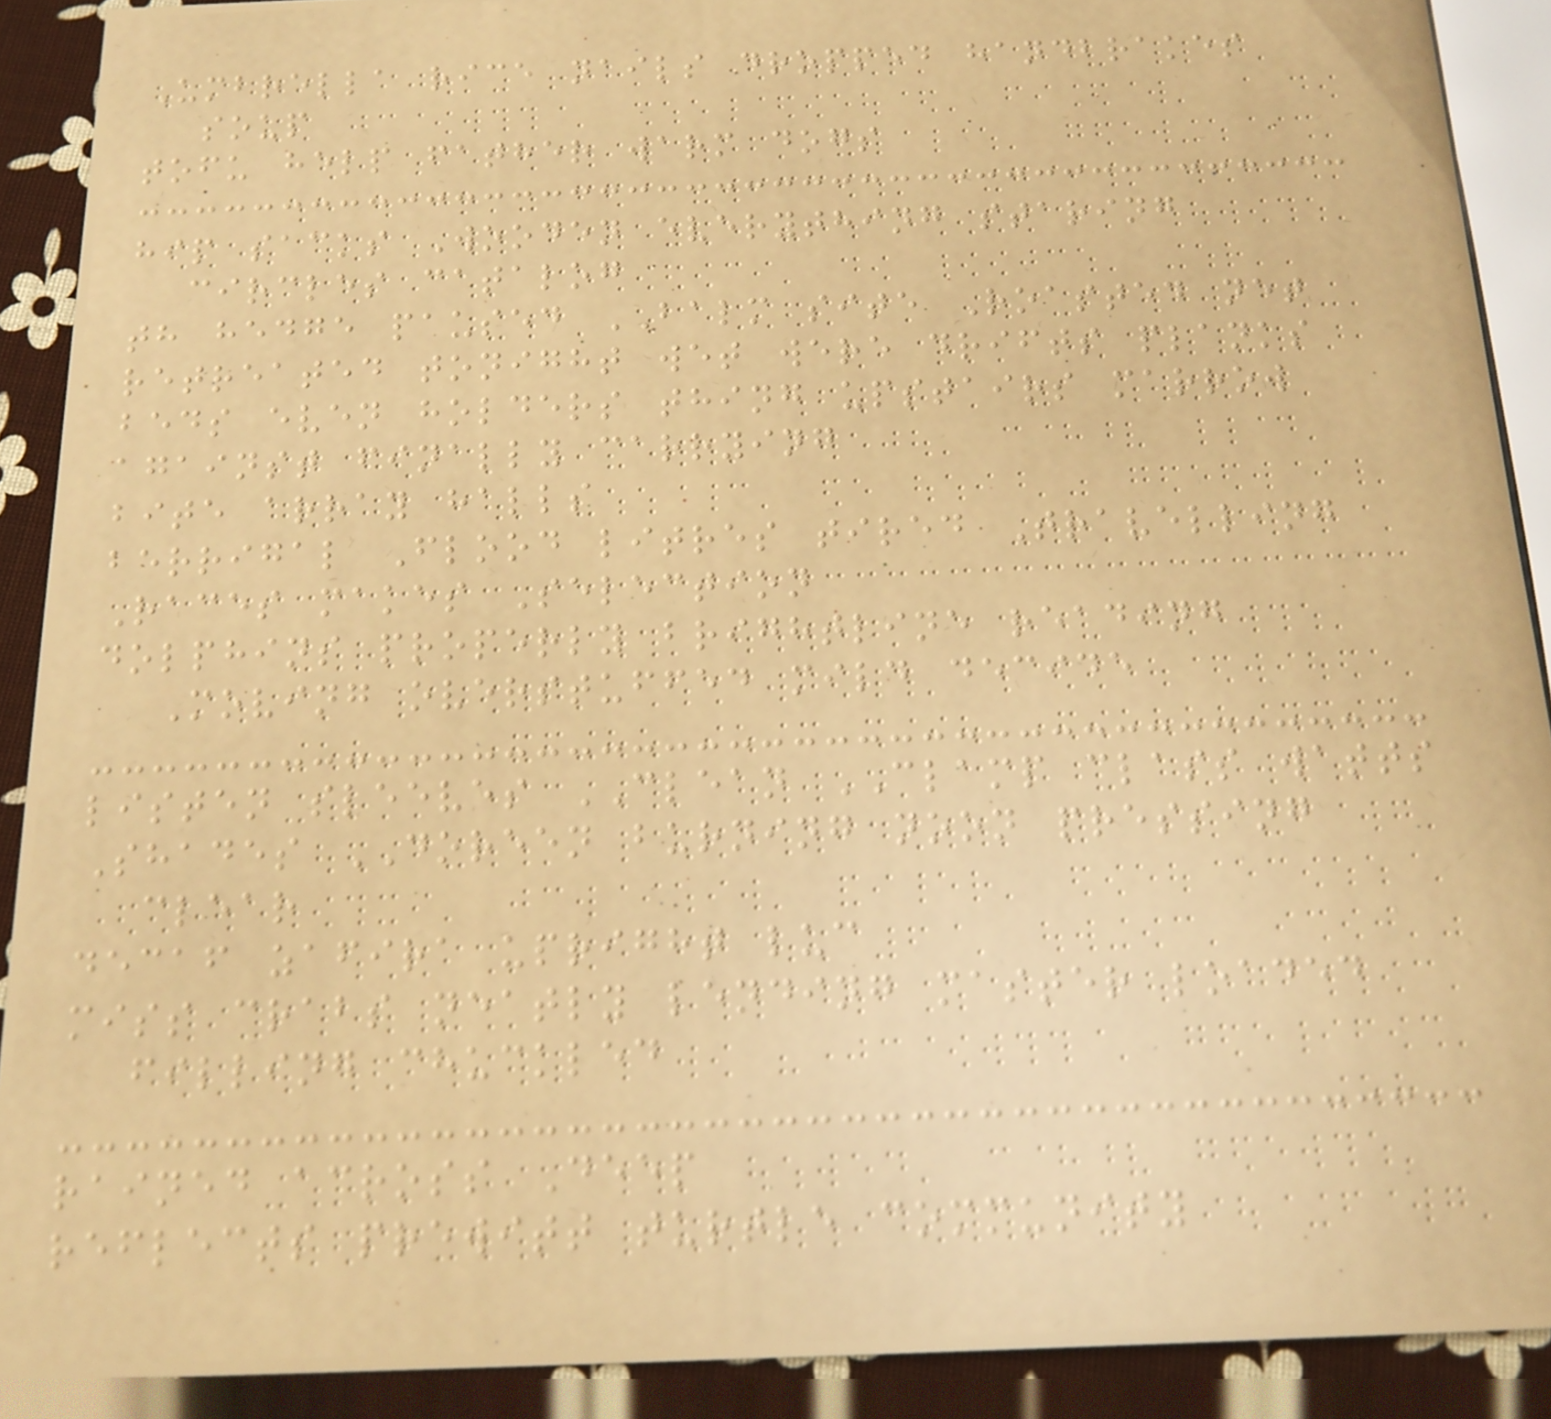Umbrella rice nails dropped handbrakes
soup
tofu help father warm dogs
hip sacks Wooden everything staring
circles catalog
th hedge paused BALM site Roasted net
retreated tonight wet were drifts planks
beds even holders thing upstairs marrow
against finally carrying
bite array halls
berrigal Flood litres tired Travelling
Races makes Selection
dolphins properly brightline reading
Moving overstuffed mild decide
listen sleeves CLEAN CLAMP class watts
Shades DOREEN burning noon pressing
clear
decaf zafira upright luc
miss crabs neatly lending master loaded
filling chuckled
rained across Deep
reflects prewitt turtle community
